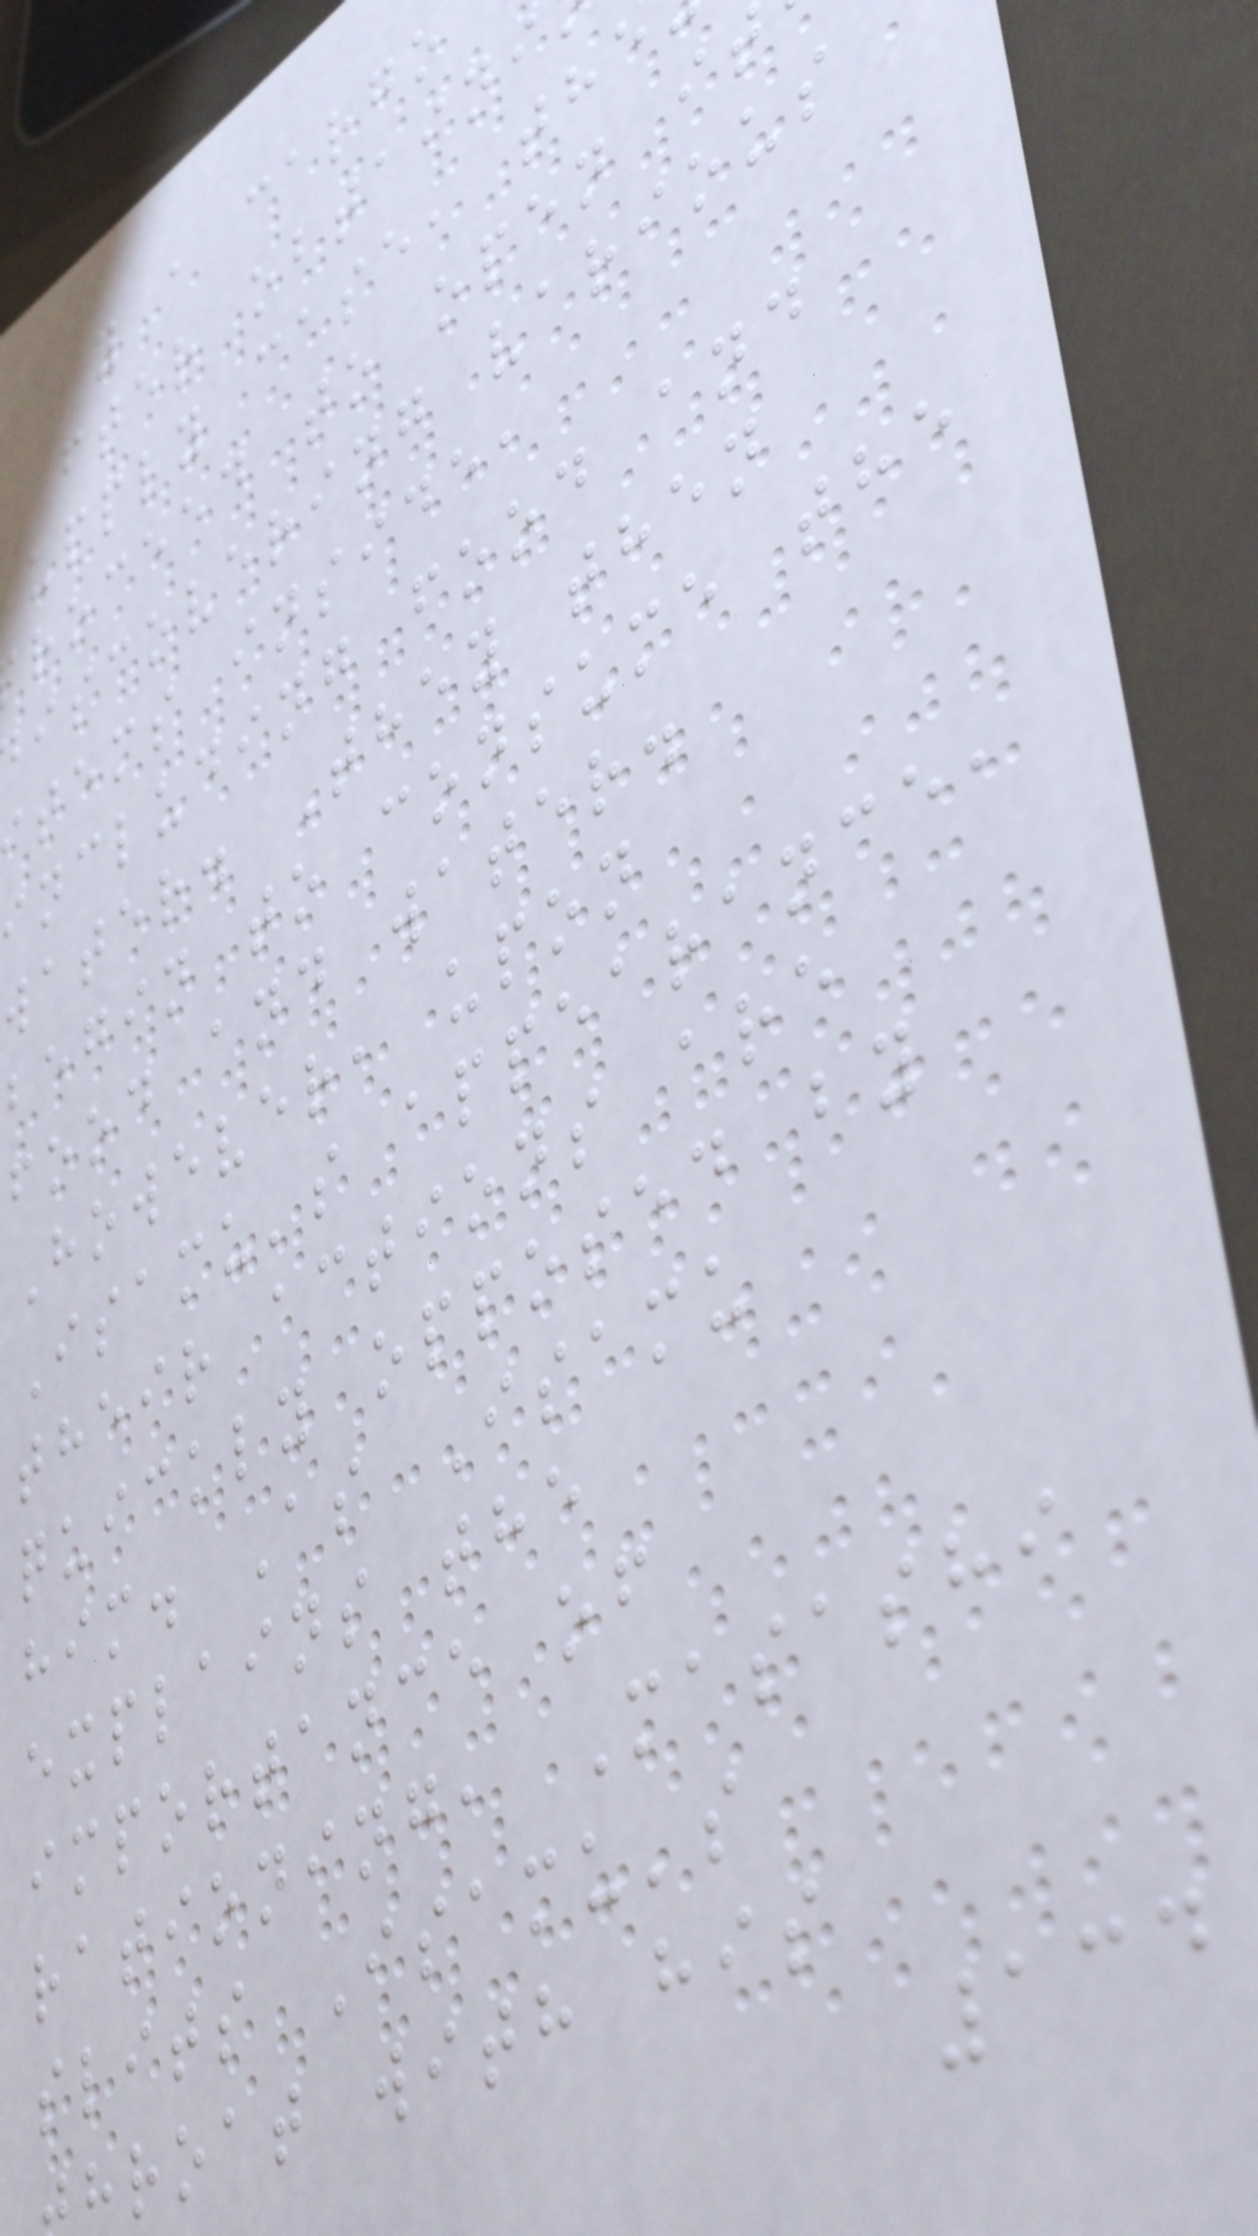by a cargo
after obtaini
upply case, the
roceed to open it
iscovering various
tems inside,
including food and
water. They then
begin to consume the
food and water.
However, upon
Isamu's appearance,
their actions are
quickly opposed by
him. As Isamu
explains the
importance of
rationing, Masashi
slits Isamu's
hroat with his
134
